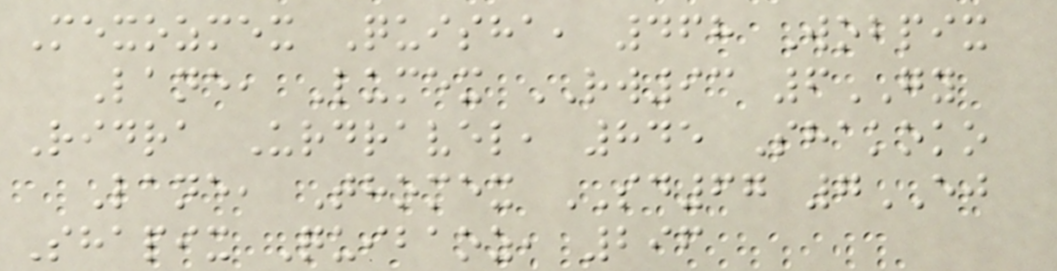Mexozmex Quisha, 468 Wobpix
Lane, Lumex RW93 6GY
Ridra Urdravel, 845 Shakoko
Lane, Thomex SD67 7EJ
Shapix Quibaoz, 296
